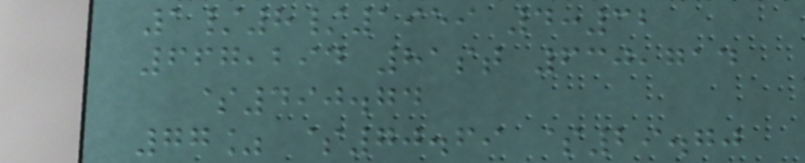1/8/1959 4:32
667,294 81st 630,714
$490.74
77% $70.69 $29.70
